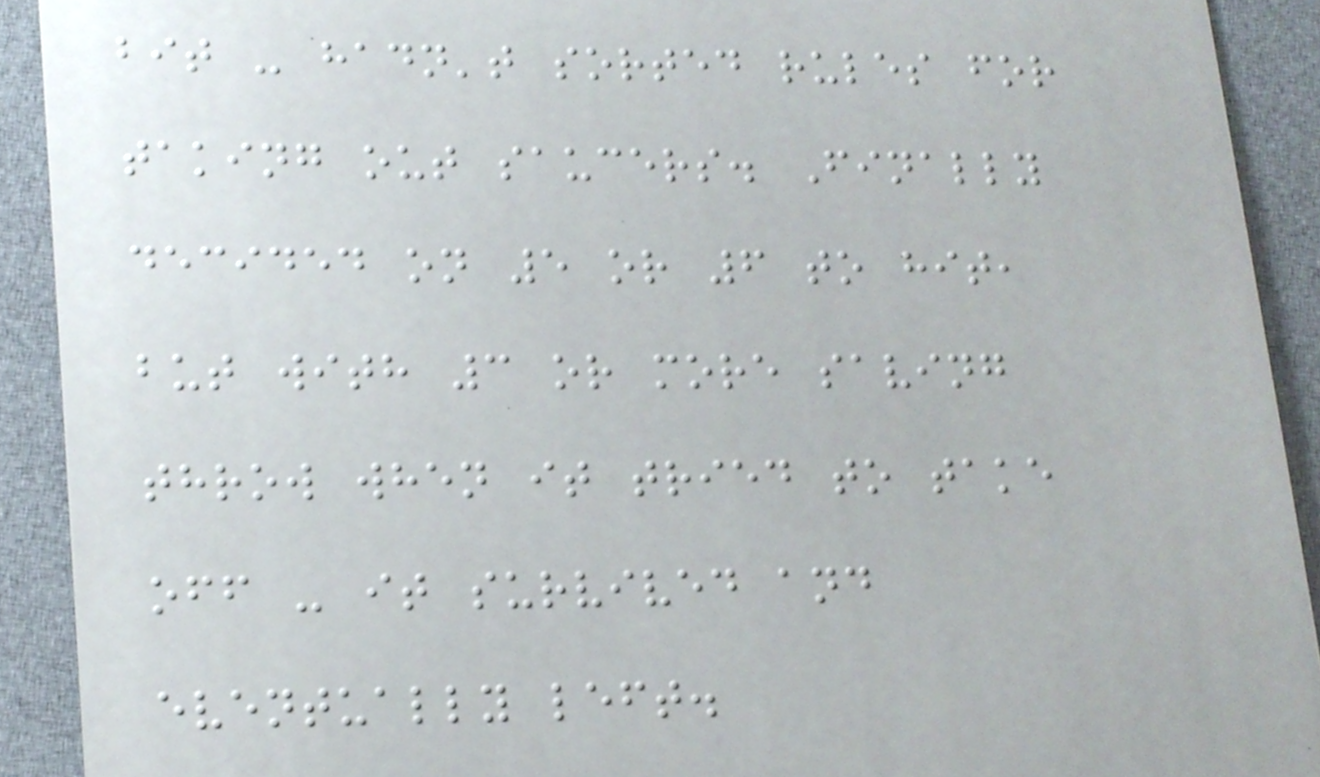bit - hadn't sorted rules for
taking out saucers. Finally
decided on 5 or 6 to hit,
but with 3 or more saving
throw when it tried to take
off - it survived and
eventually left.
